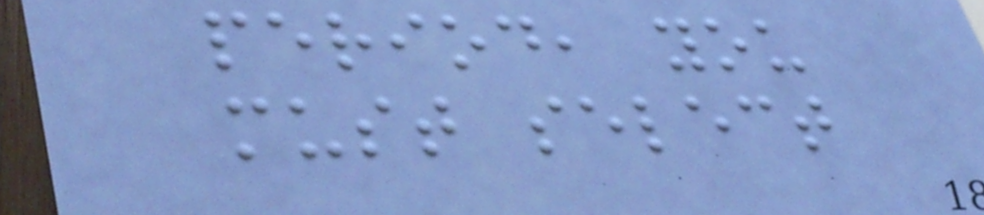period, you
must select
